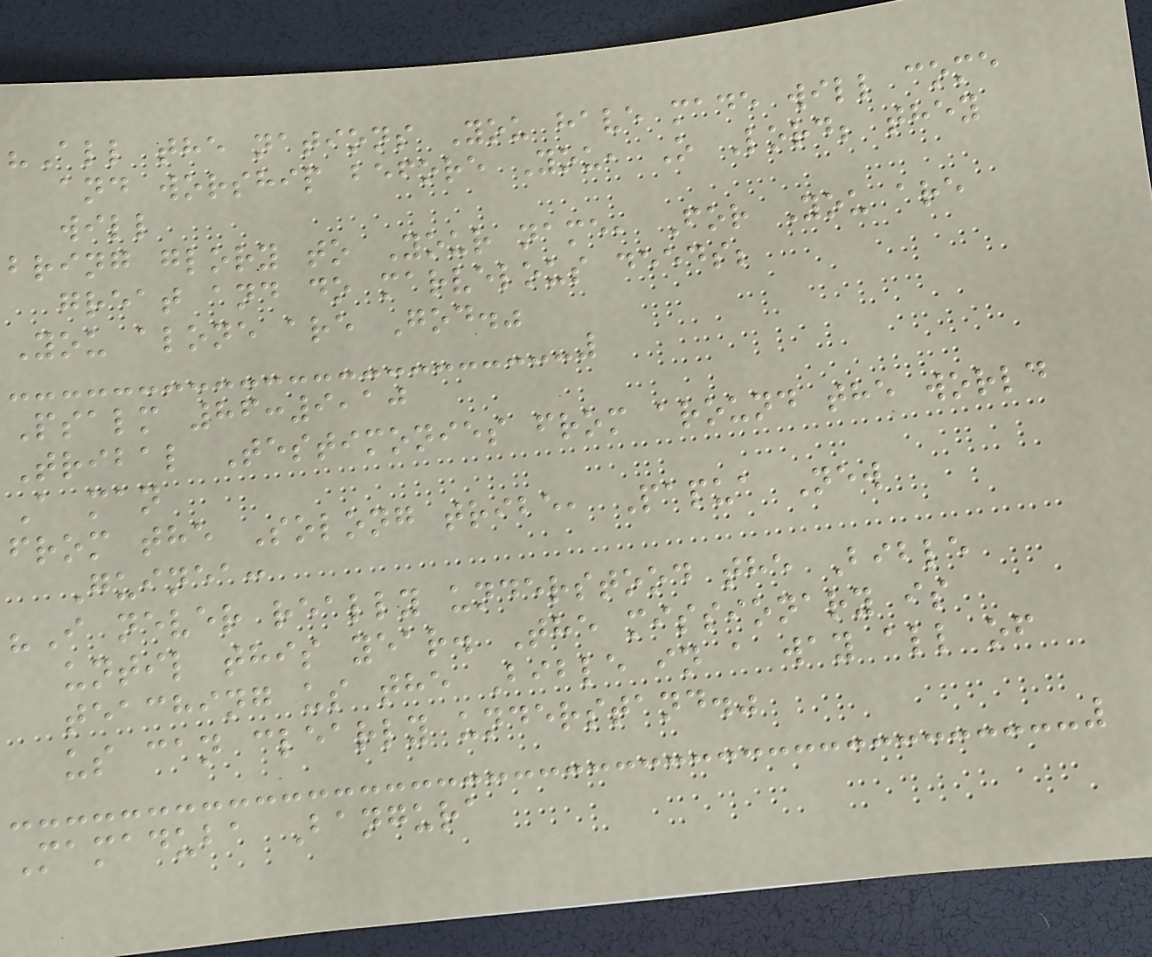"All the nations You have made will come
and worship before You, O Lord; they
will
bring glory to Your name, For You are
great and do marvelous deeds;
You alone are God."
Psalm 86:9,10
Tribal Testimonies from around the world
A man
from the Solong tribe, Papua New
Guinea:
"I never really understood the Bible
until this year. The missionary is
teaching us the Bible in a way all of
us can clearly understand."
Mamaduba Bangura
